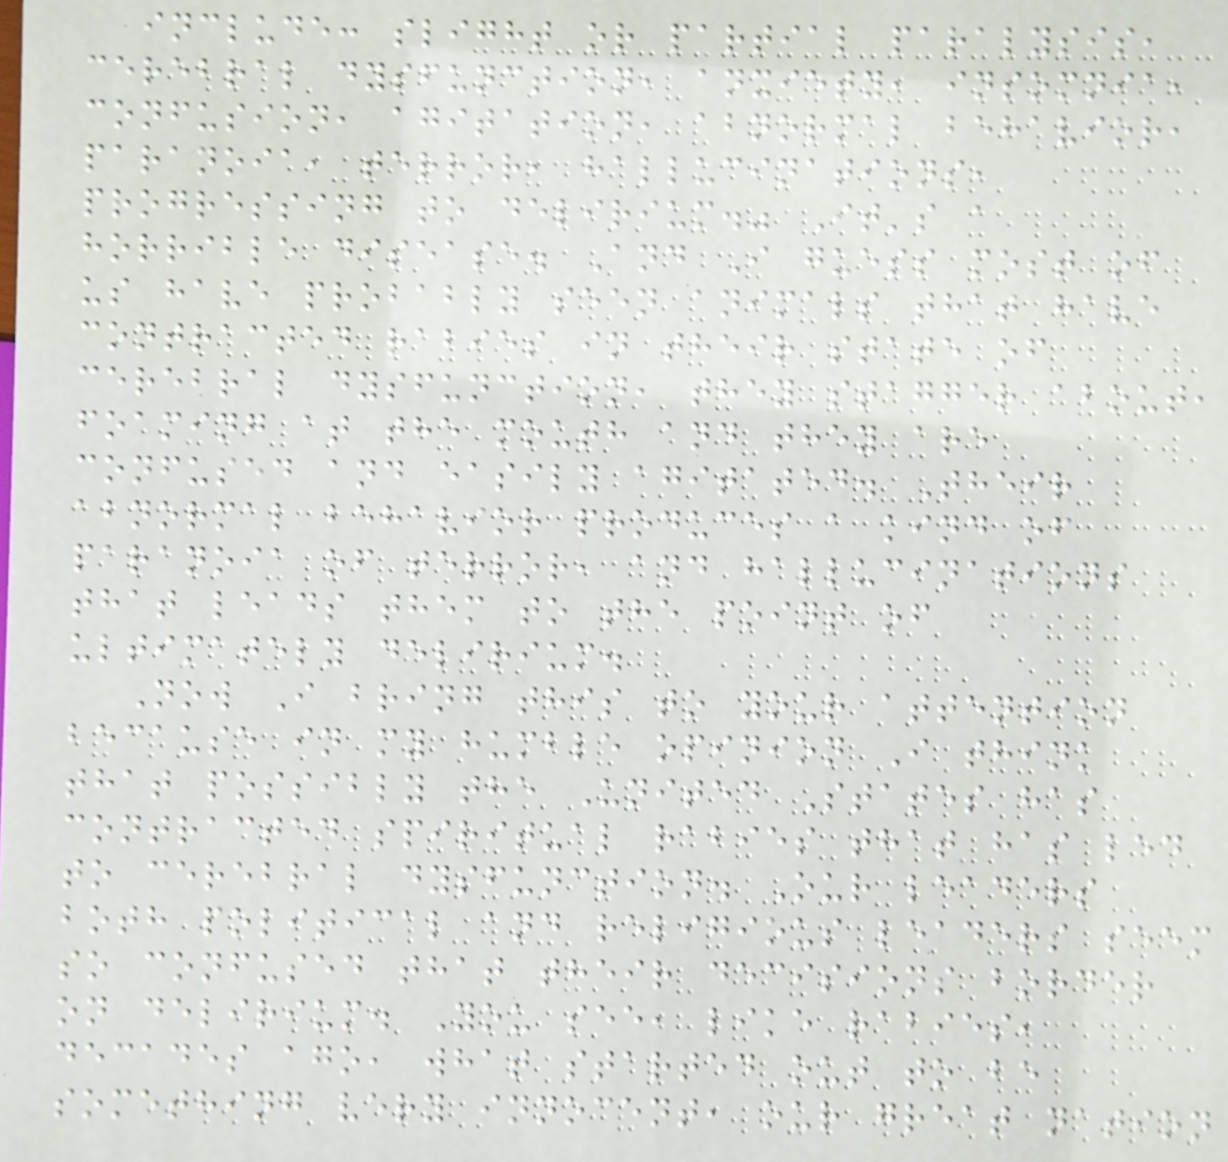include: slight or partial paralysis,
cerebral dysfunction, anxiety, insomnia,
confusion, agitation, abnormal behavior,
paranoia, terror, hallucinations,
progressing to delirium." It's a
horrible disease. And I guess most of
us have probably seen animals that have
contracted rabies in their state of
cerebral dysfunction, they stagger about,
foaming at the mouth and they are
confused and easily agitated. Their
abnormal behavior produces a kind of
paranoia of terror, and hallucinations
that leads them to the point of
ultimately delirium.
Now I bring this to your attention
because in my humble opinion I think
that possibly the United States has
contracted spiritual rabies that has led
to cerebral dysfunction. Our leaders
both political and religious leaders seem
so confused that their decisions border
on delirium. You see, like rabies,
decades ago, what started out to be
something very innocent, our great nation
